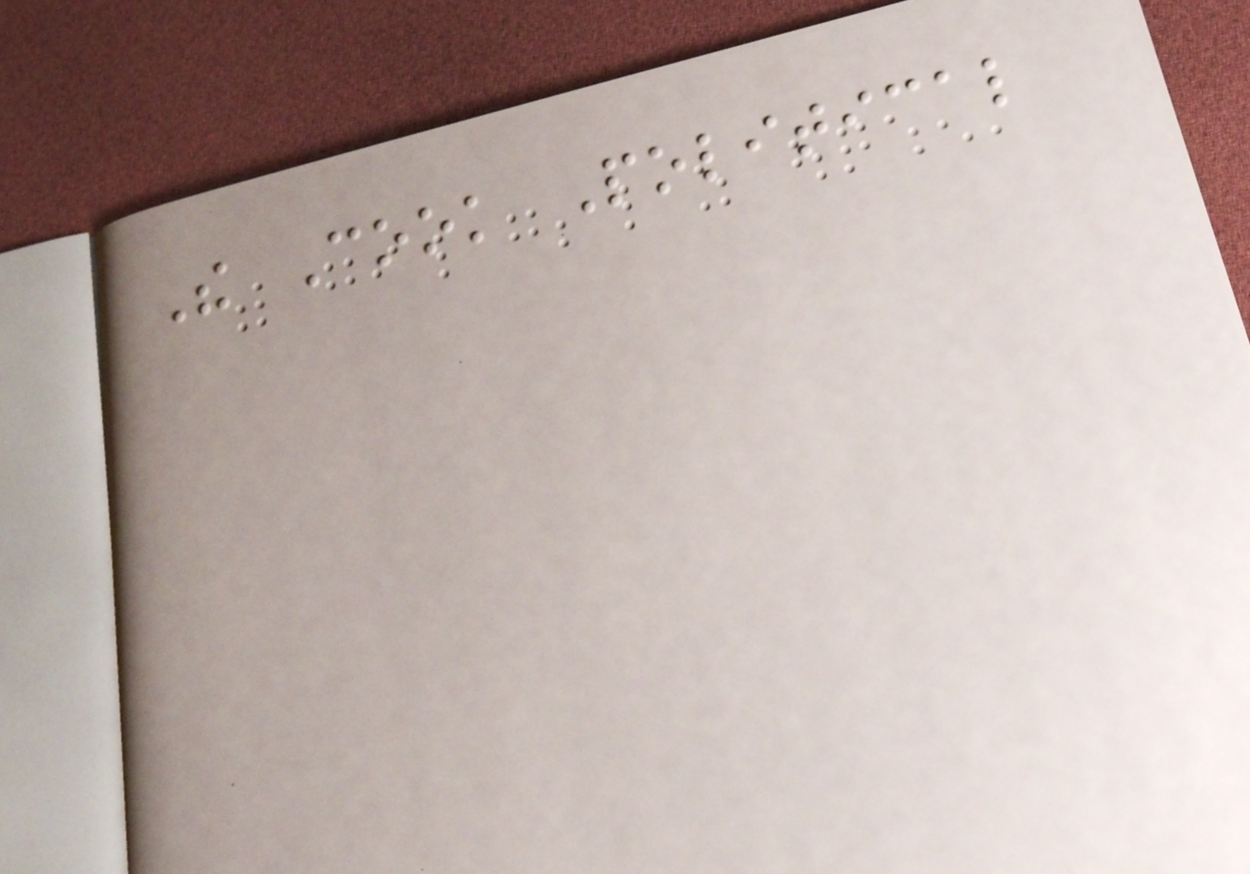The Cook Political
